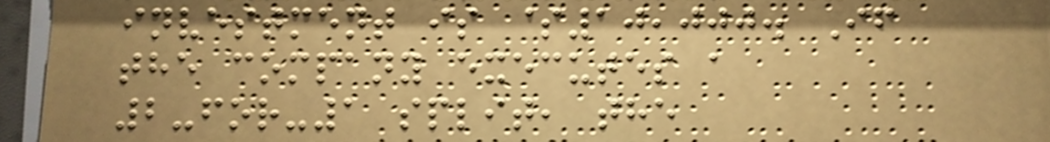investment is $10,000. If
the company executes a
2-for-1 split, the
